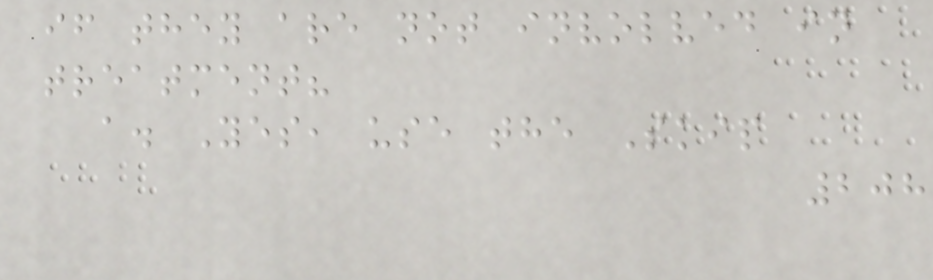if they are not involved in
treatment?
a. Yes, use the Skip
208
